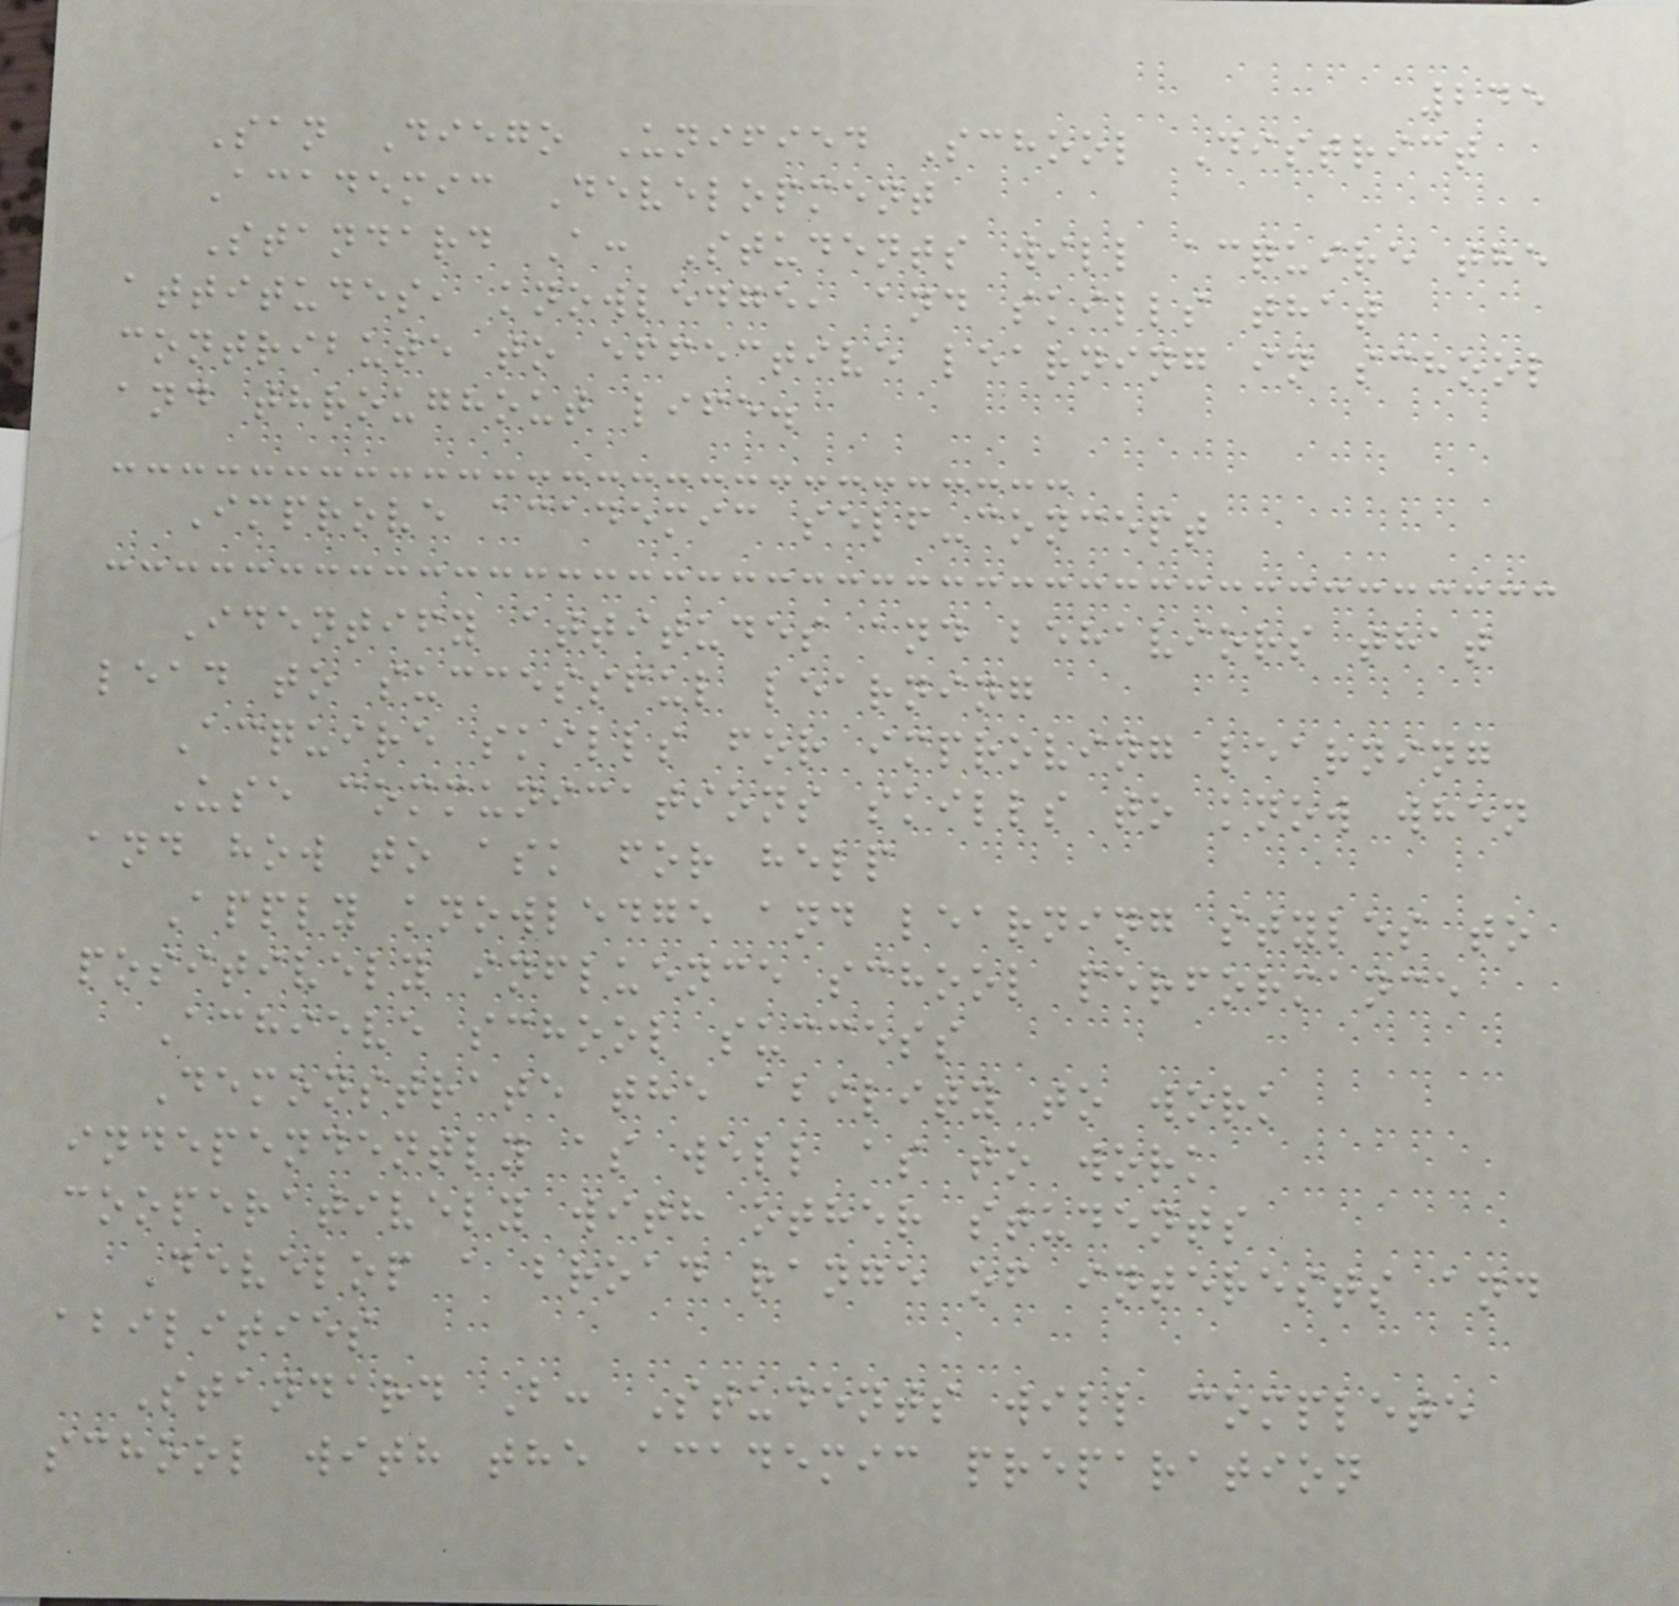245
San Diego Unified School District
Academic Development
Standard A: Students will acquire the
attitudes, knowledge, and skills that
contribute to effective learning in school
and throughout life.
Improve academic self-concept
Identify attitudes and behaviors that
lead to successful learning
Acquire skills for improving learning
Use communications skills to know when
and how to ask for help
Apply knowledge and learning styles to
positively influence school performance
Achieve school success
Demonstrate the ability to work
independently as well as to work
cooperatively with other students
Develop a broad range of interests and
abilities
Standard B: Students will complete
school with the academic preparation
